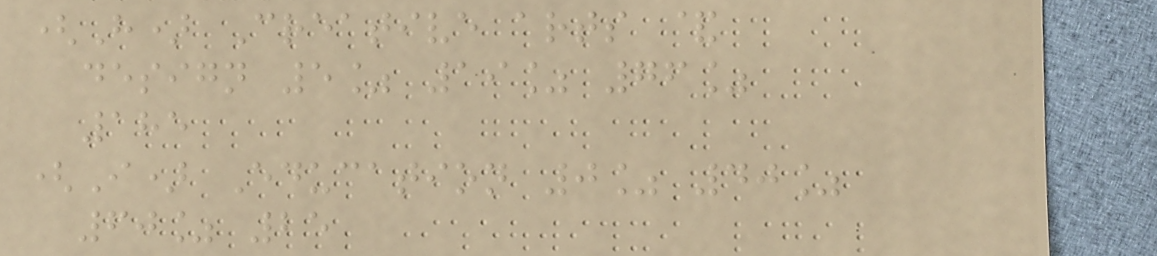(H) Creative arts &
design 5% 19% 76%
185
(I) Education 0% 40%
60% 25
